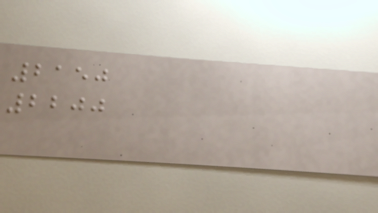2150
2200
